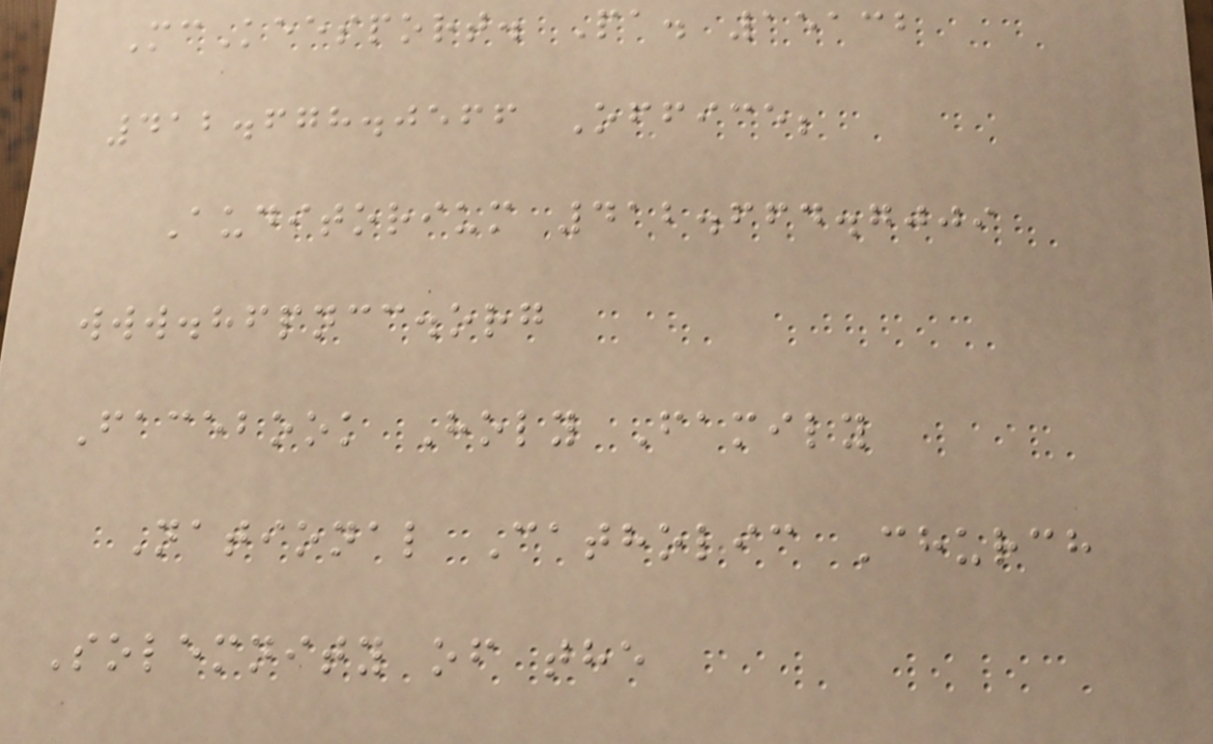McKeesport. Pa. 15132
412.678.0566 Office;
Auditorium 412.664.7009
www.hfpncc.org
Facebook Holy Family
National Catholic Church
Solemnity of the
